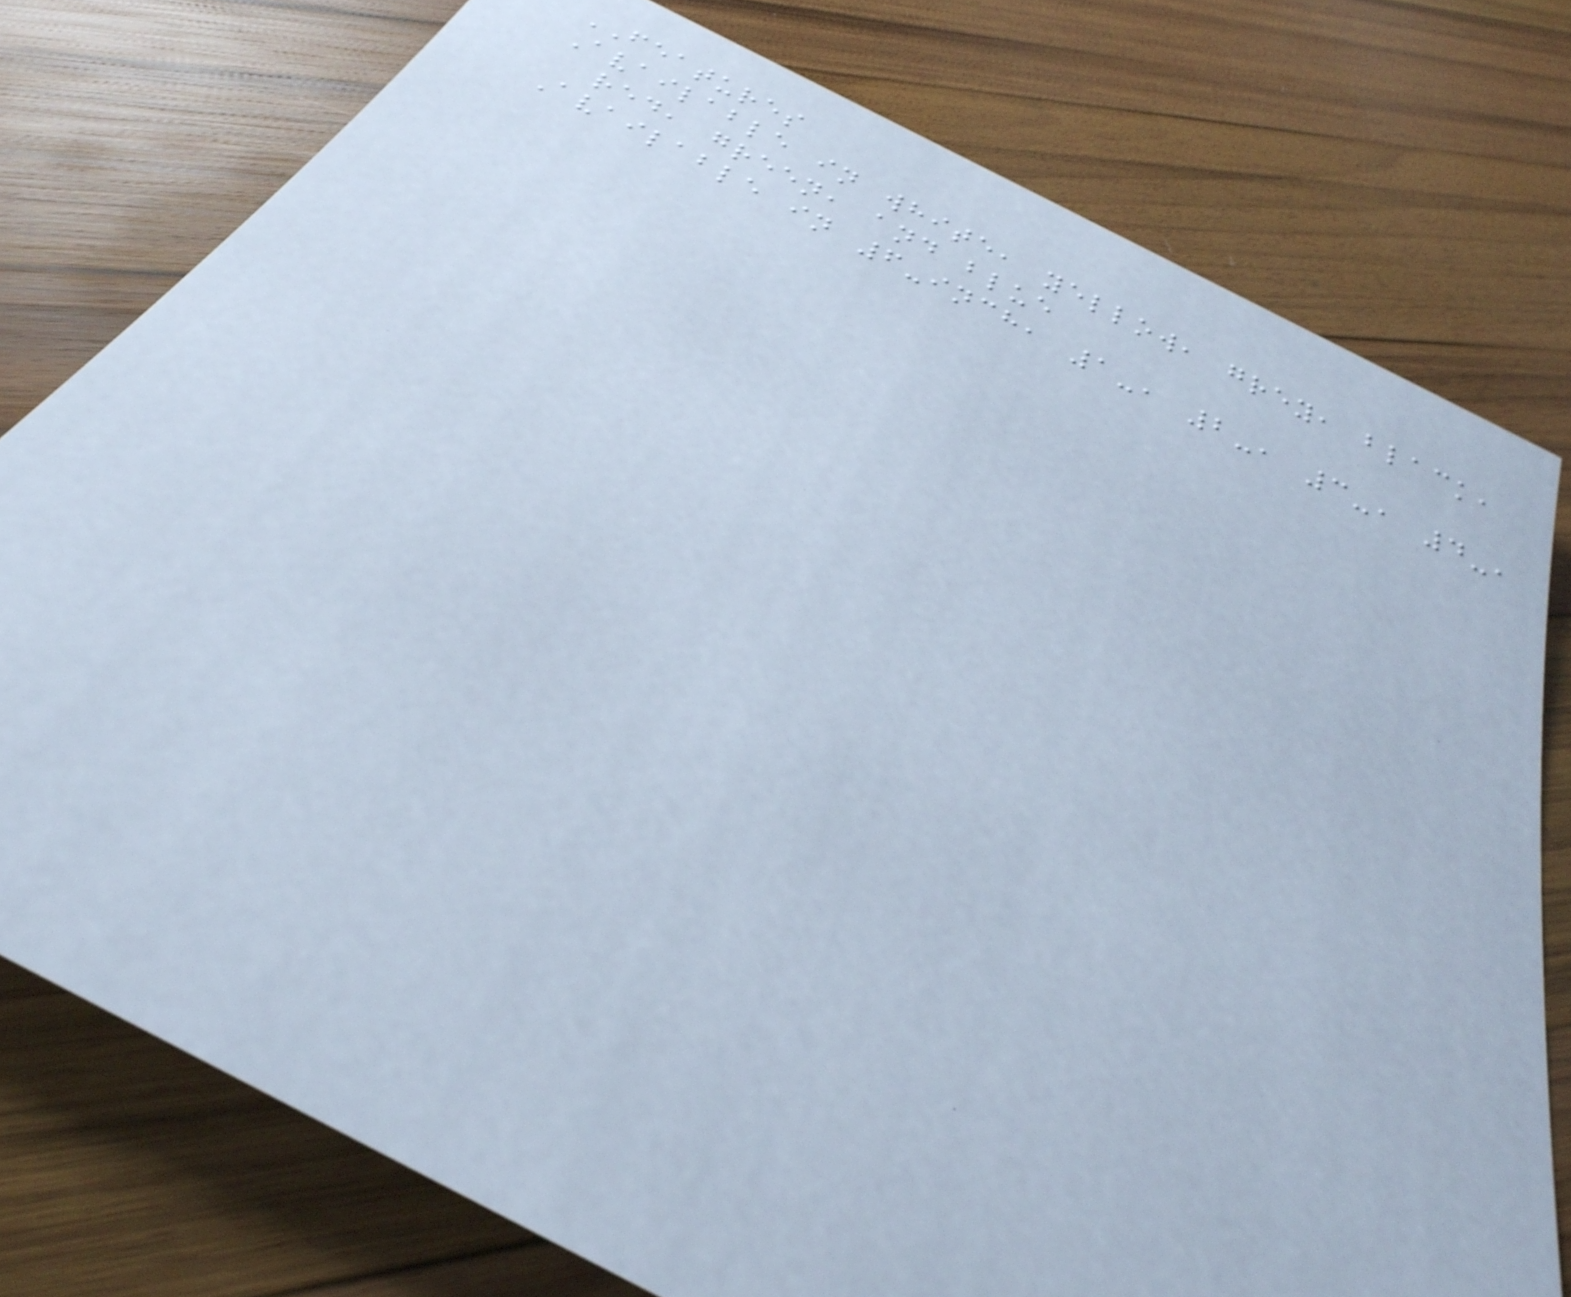FEATURES
Available in white, yellow, grey, black,
red, green, and blue
Available in 6-inch, 1-, 2-, 3-, 4-,
